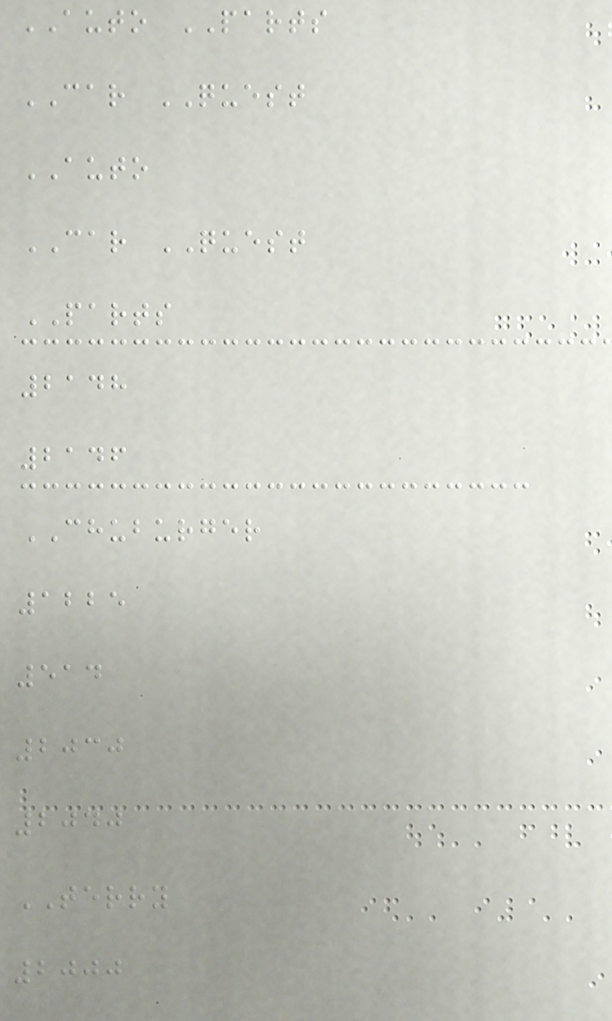AUTO PARTS
CAR QUEST
AUTO
CAR QUEST
PARTS
2148
2146
CHUBURGER
1225
514
2030
2040
TERRY
2000
